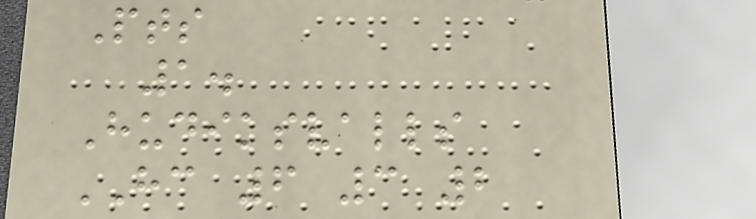Pts
1.
Hudiksvalls
HC 6 3 2
